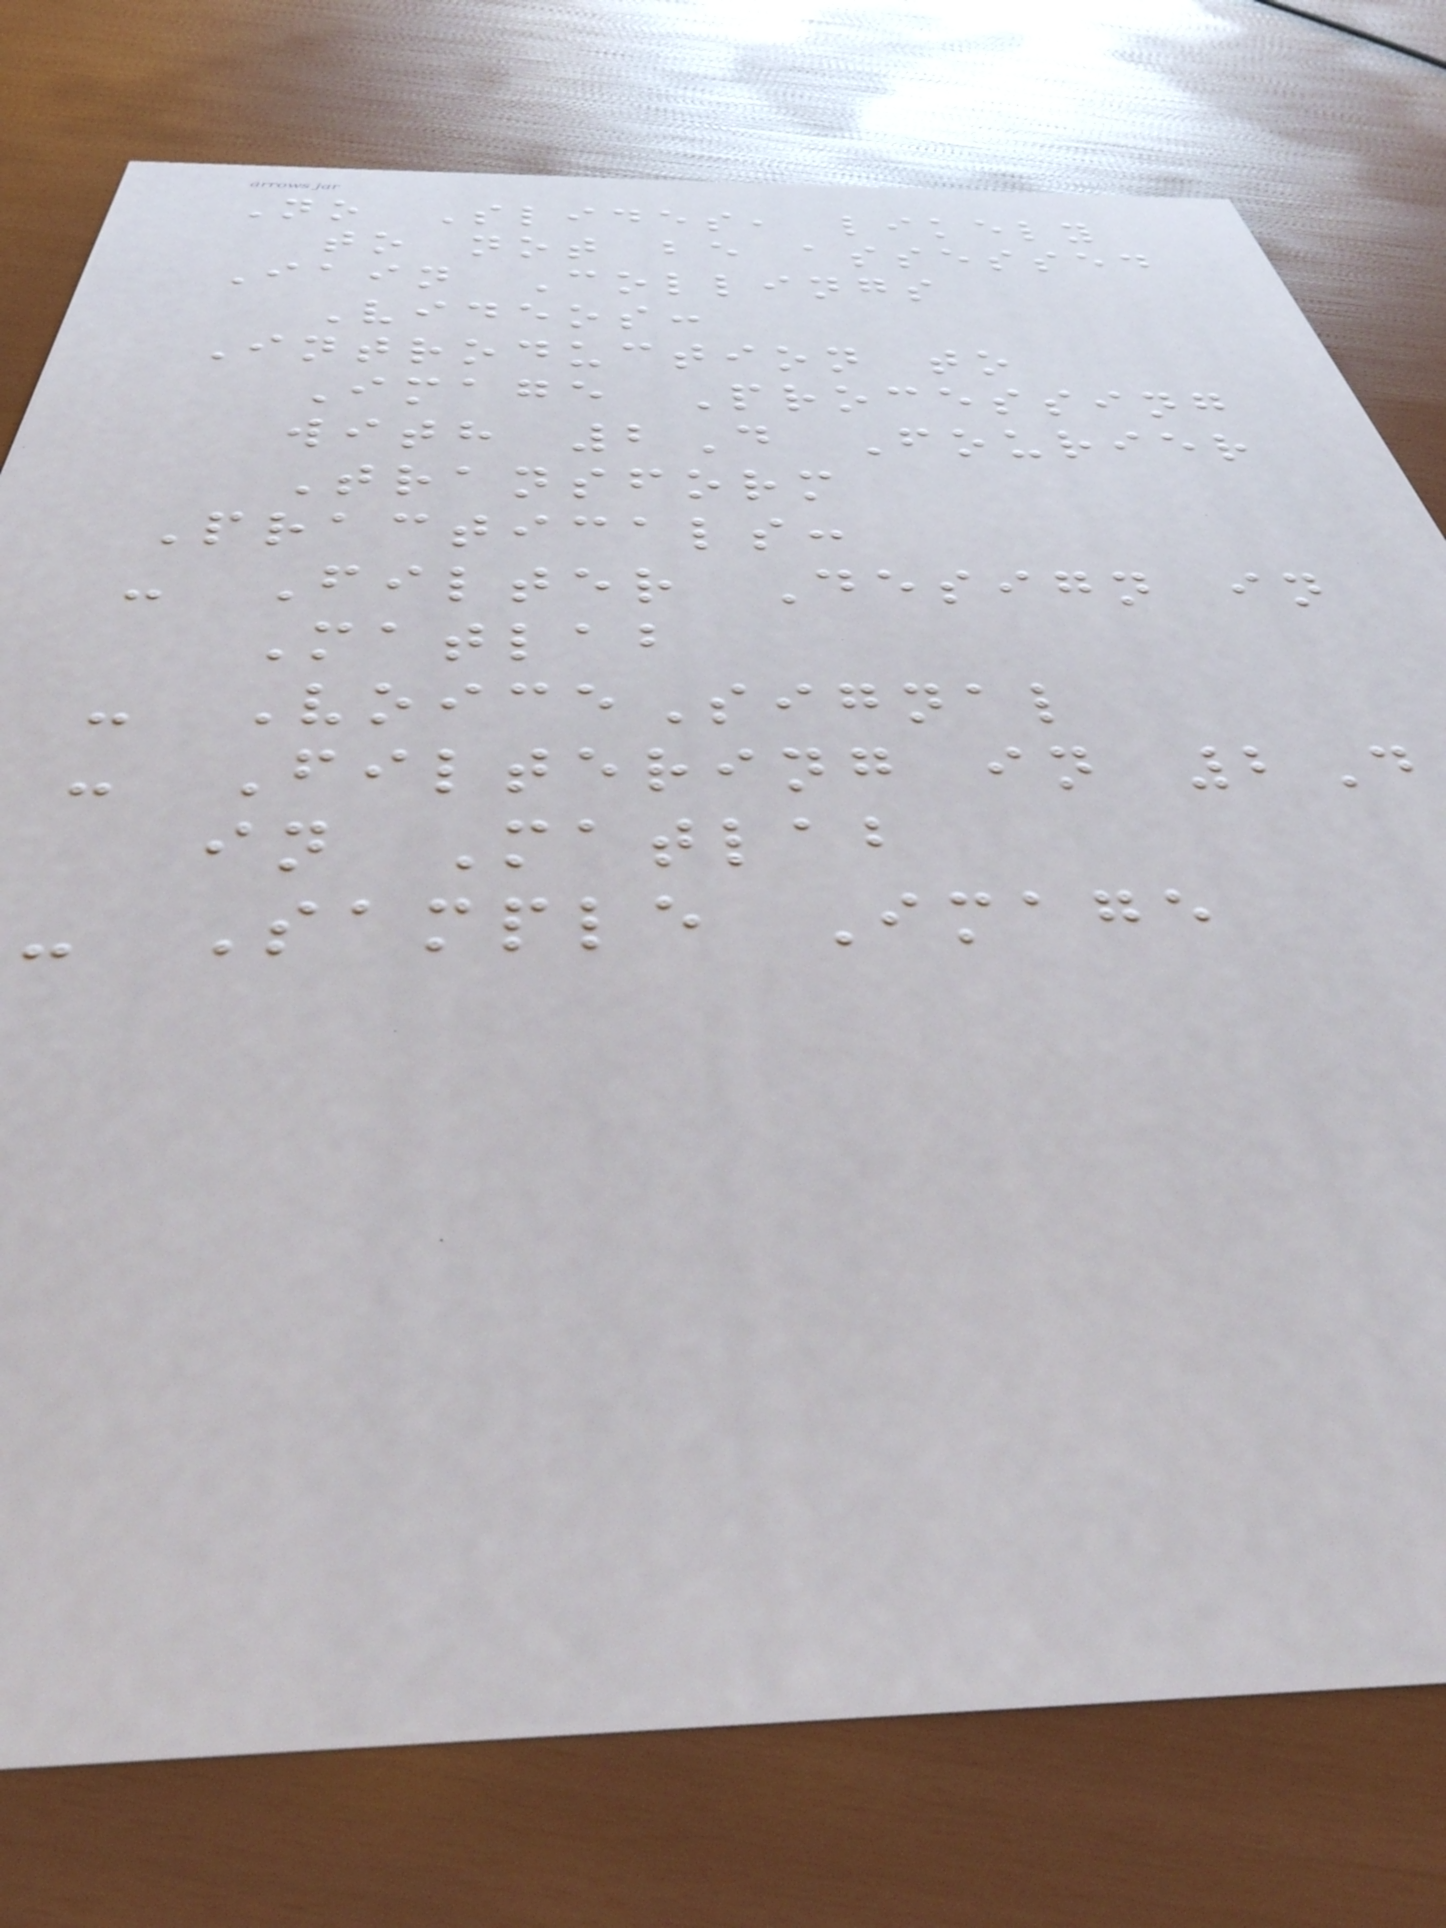No Slides, likely
to not be assessed
Iain Collings
Videos:
Introduction to
Image Processing
with 2D Fourier
Transform
Practicals:
- Filter Design in
Matlab
- VoiceSignal
- Filtering in 2D
in Matlab
- Sample Image
